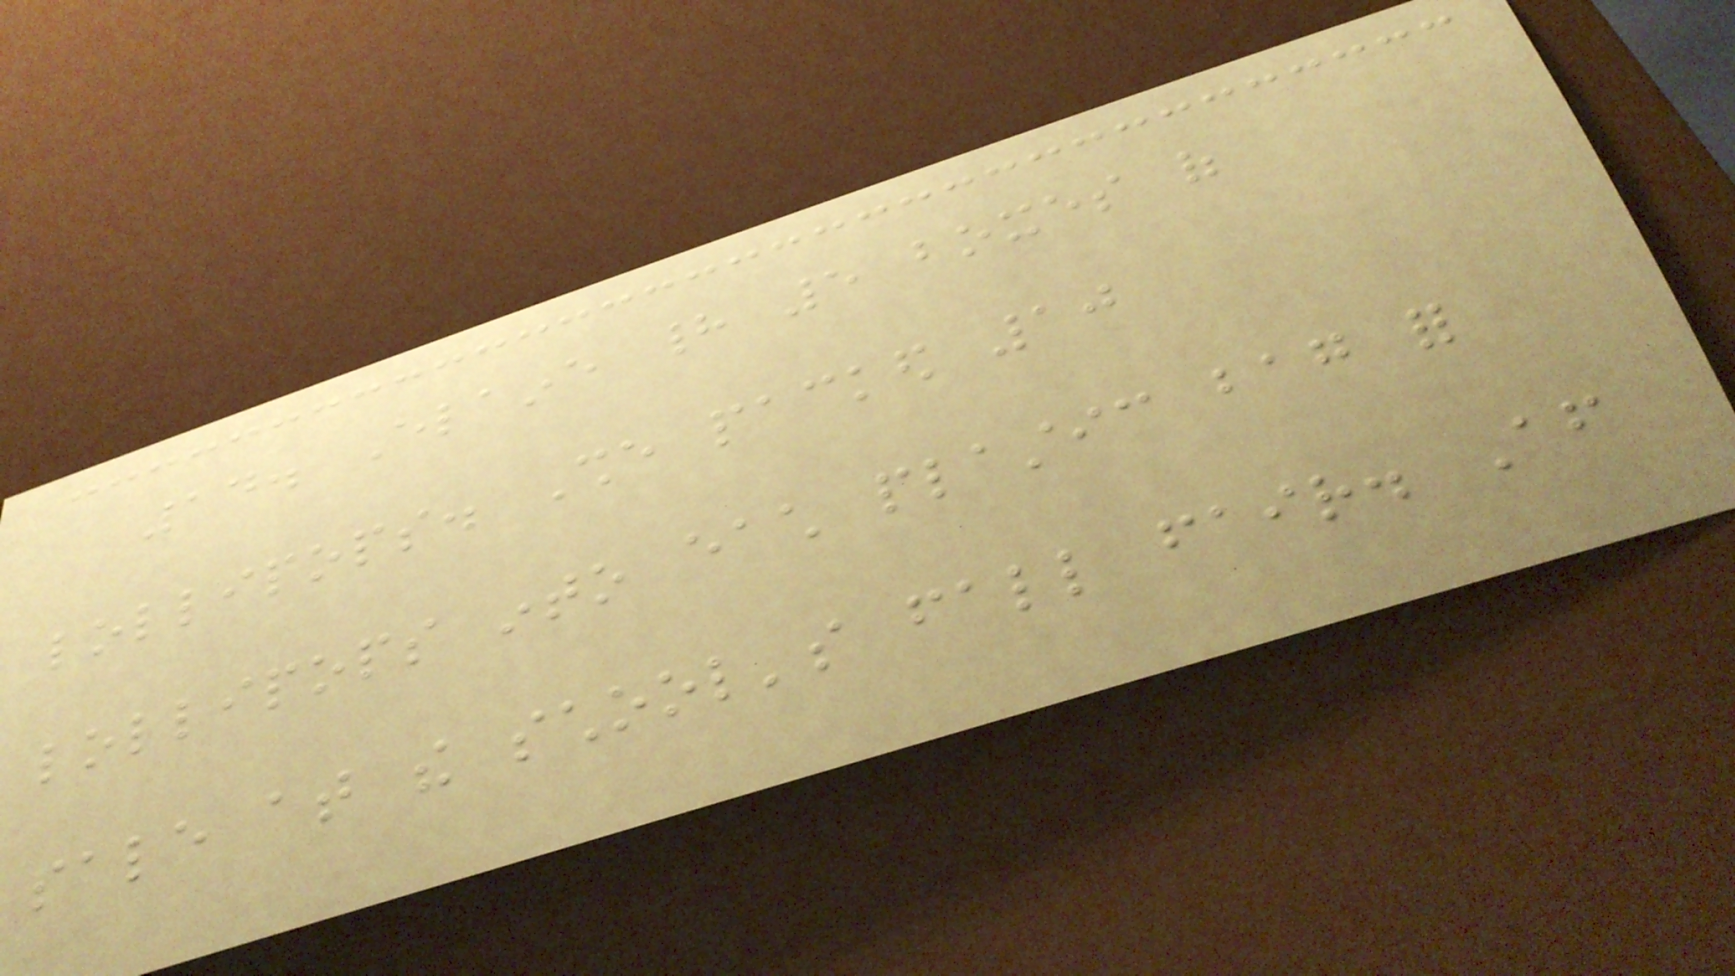14. Elaine had 5 boxes of
lollipops. She packed 10
lollipops into each plastic bag for
sale at the school's fall fair. After
